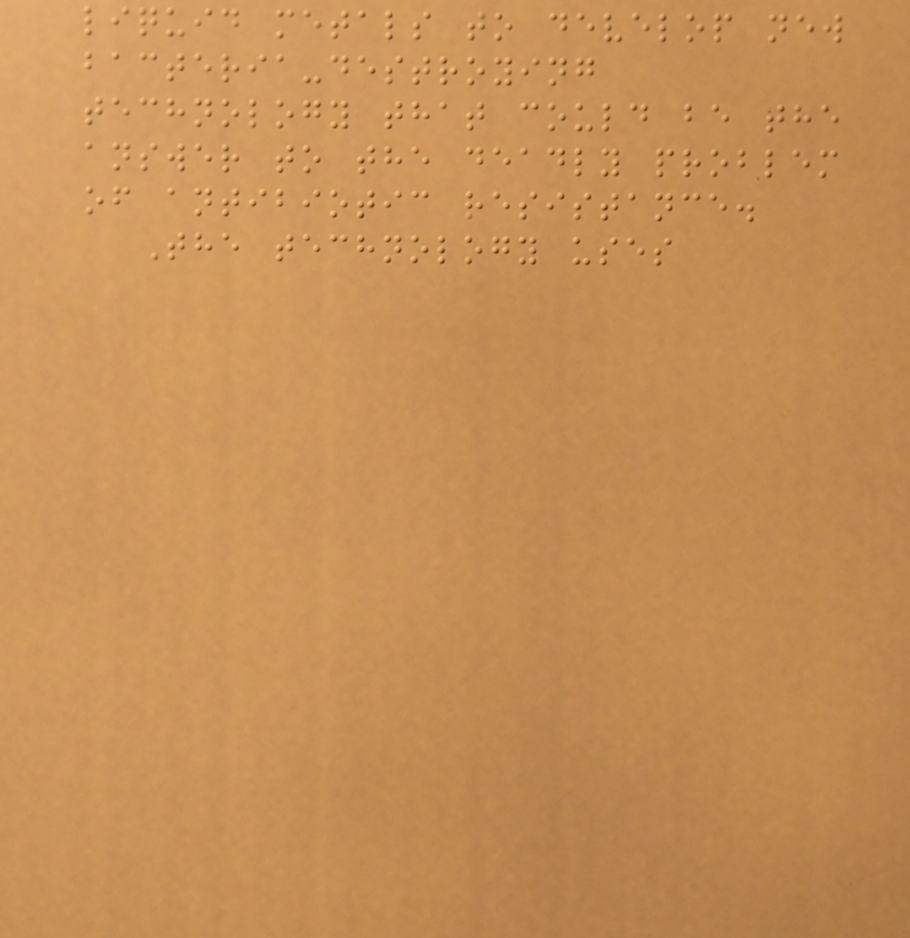liquid metals to develop new
bacteria-destroying
technology that could be the
answer to the deadly problem
of antibiotic resistance.
The technology uses
